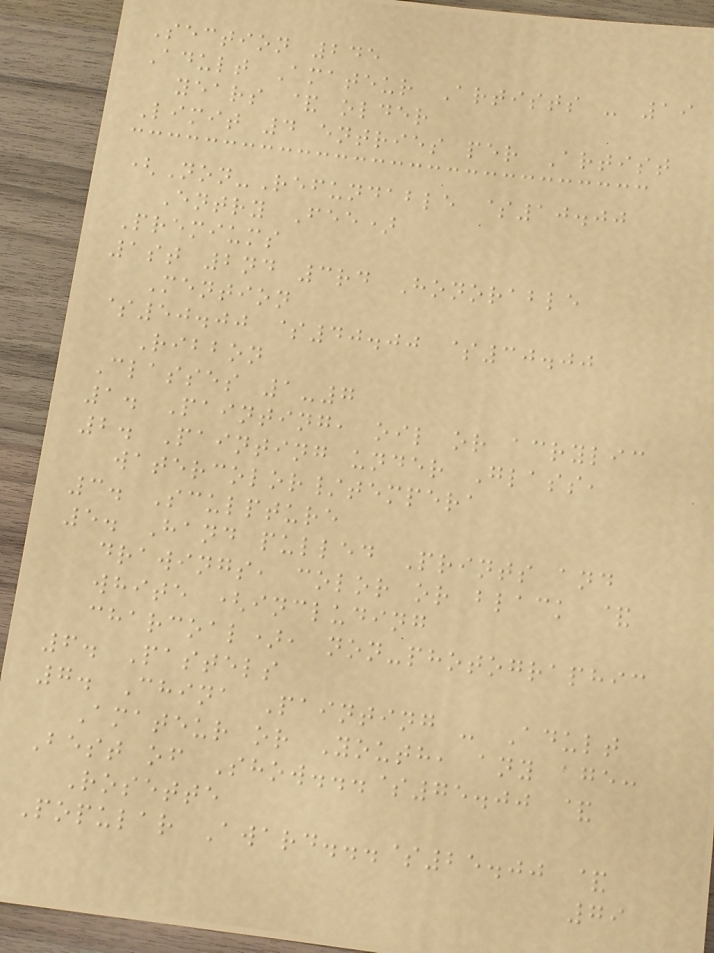Section 245
Adult Amateur Artists - 19
years & older
Limit 4 entries per Artist
(Non-Refundable $10.00
Entry Fee)
Premiums
1st 2nd 3rd Honorable
Mention
$50.00 $40.00 $30.00
Ribbon
Classes 1-7
1. Painting, oil or acrylic
2. Painting under Glass,
watercolor/tempera
3. Sculpture
5. Hand pulled Prints and
drawings, color or black &
white (including
charcoal), non-photographic
6. Pastels
7. China Painting - Adult
Amateur or Youth, any age:
Best of Show...$75.00 &
Rosette
Popular Award...$25.00 &
79
